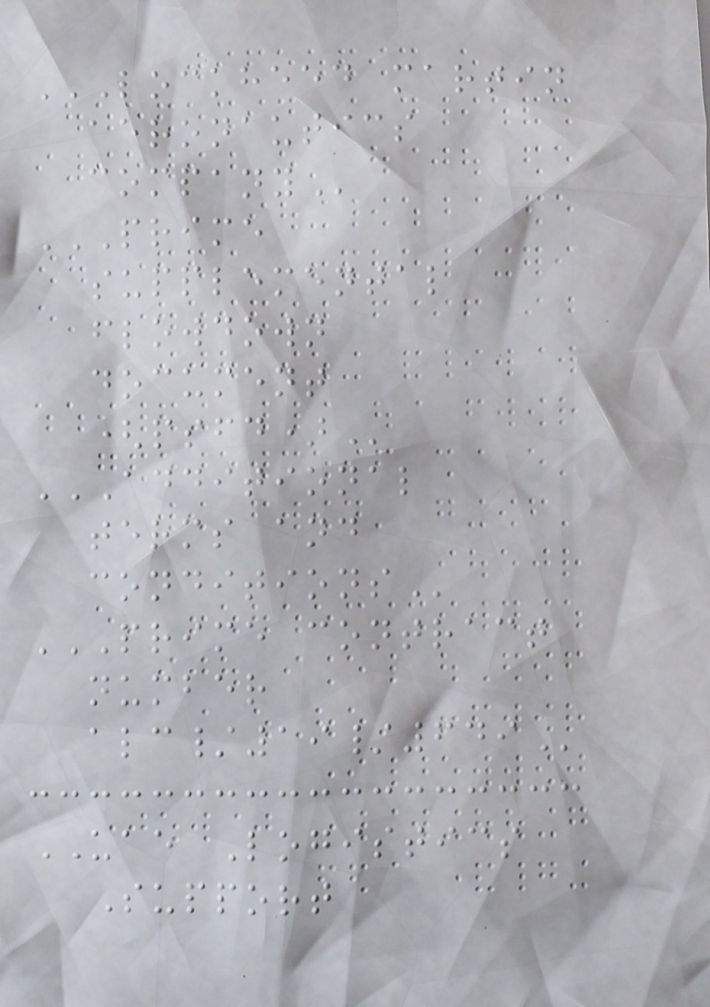LOCKHEED MARTIN
AERONAUTICS
COMPANY
PRIME
SUPPLEMENTAL
FLOWDOWN
DOCUMENT
(PSFD)
ADDITIONAL
TERMS AND
CONDITIONS
PRIME CONTRACT
NUMBER
ALC/19/649
UAE Logistics
Support
